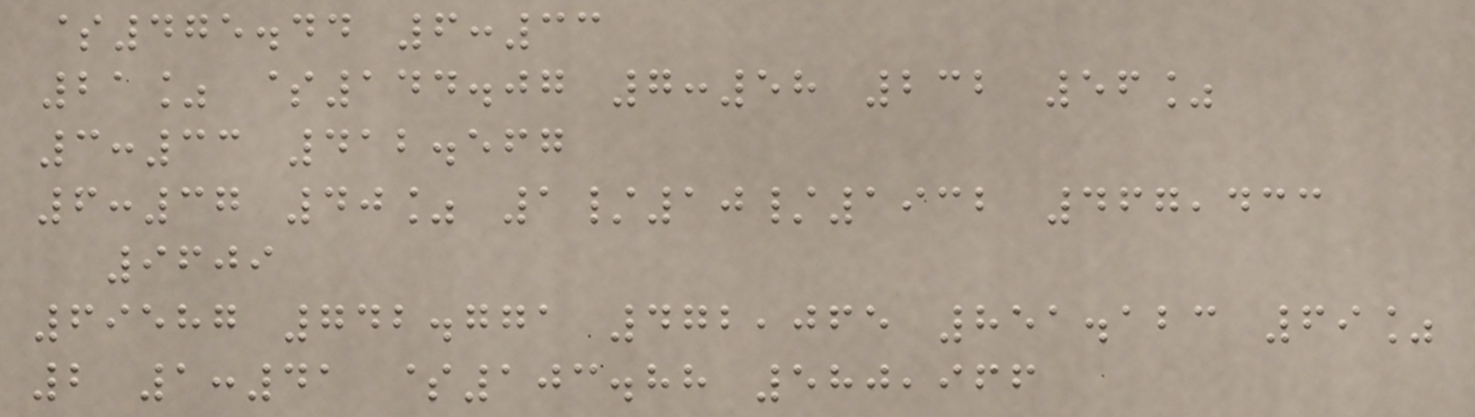$475.44 6:33
21% $144.07 7:58 232 56%
3:33 412.567
6:37 40% 1/10/1932 467,433
9609
69587 742.771 472,065 851.123 69%
2 1:41 $103.88 580,966
